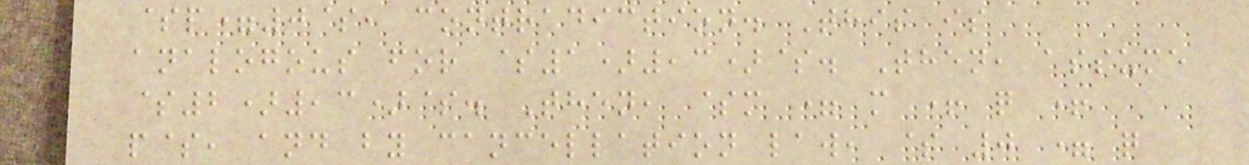$p=0$, contradiction. This is
analogous for $1),3)$. Then, assume
$2),3)$. Then, $m = m + q +
p$, and by cancellation law, $ 0 = q
